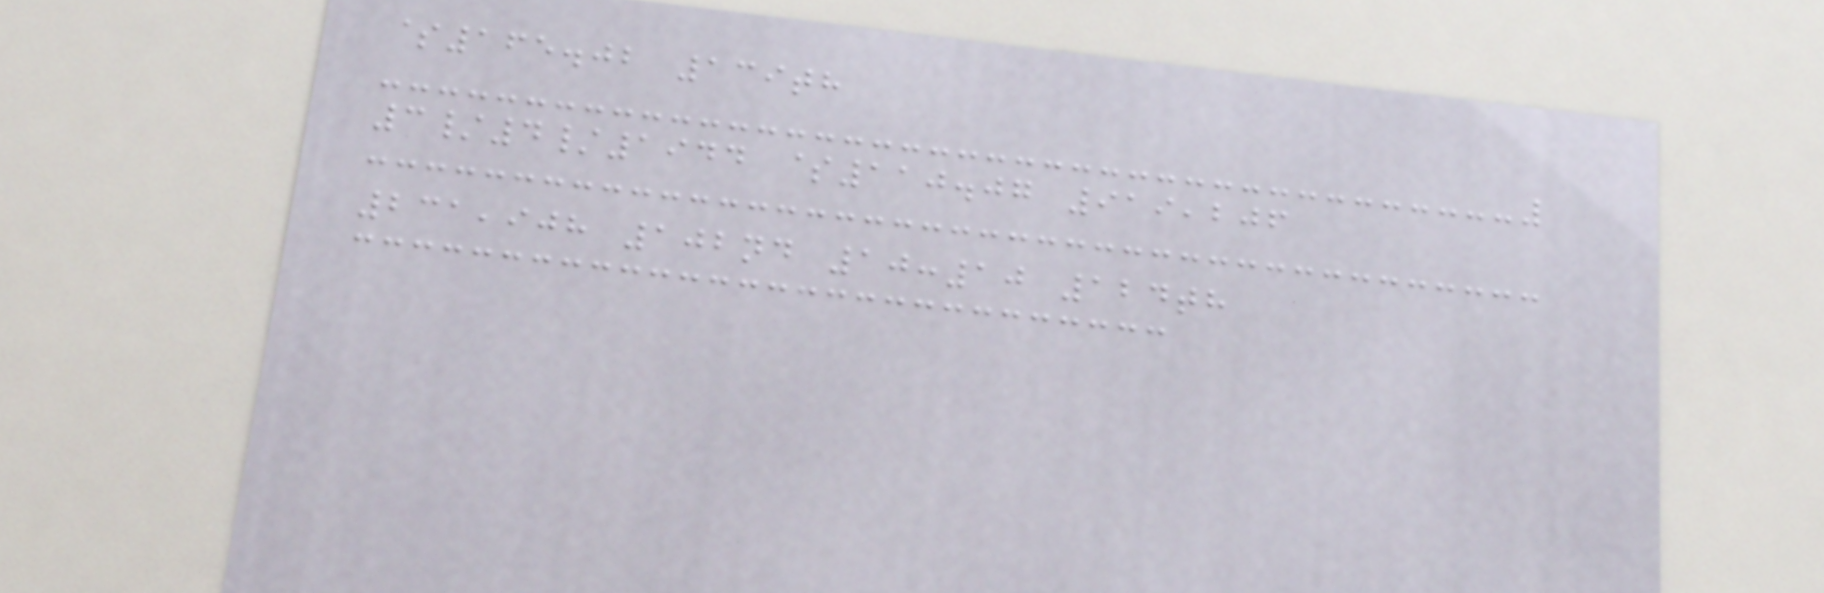$165.02 139th
3/4/1944 $110.07 919,206
231,908 102nd 10:10 124th
